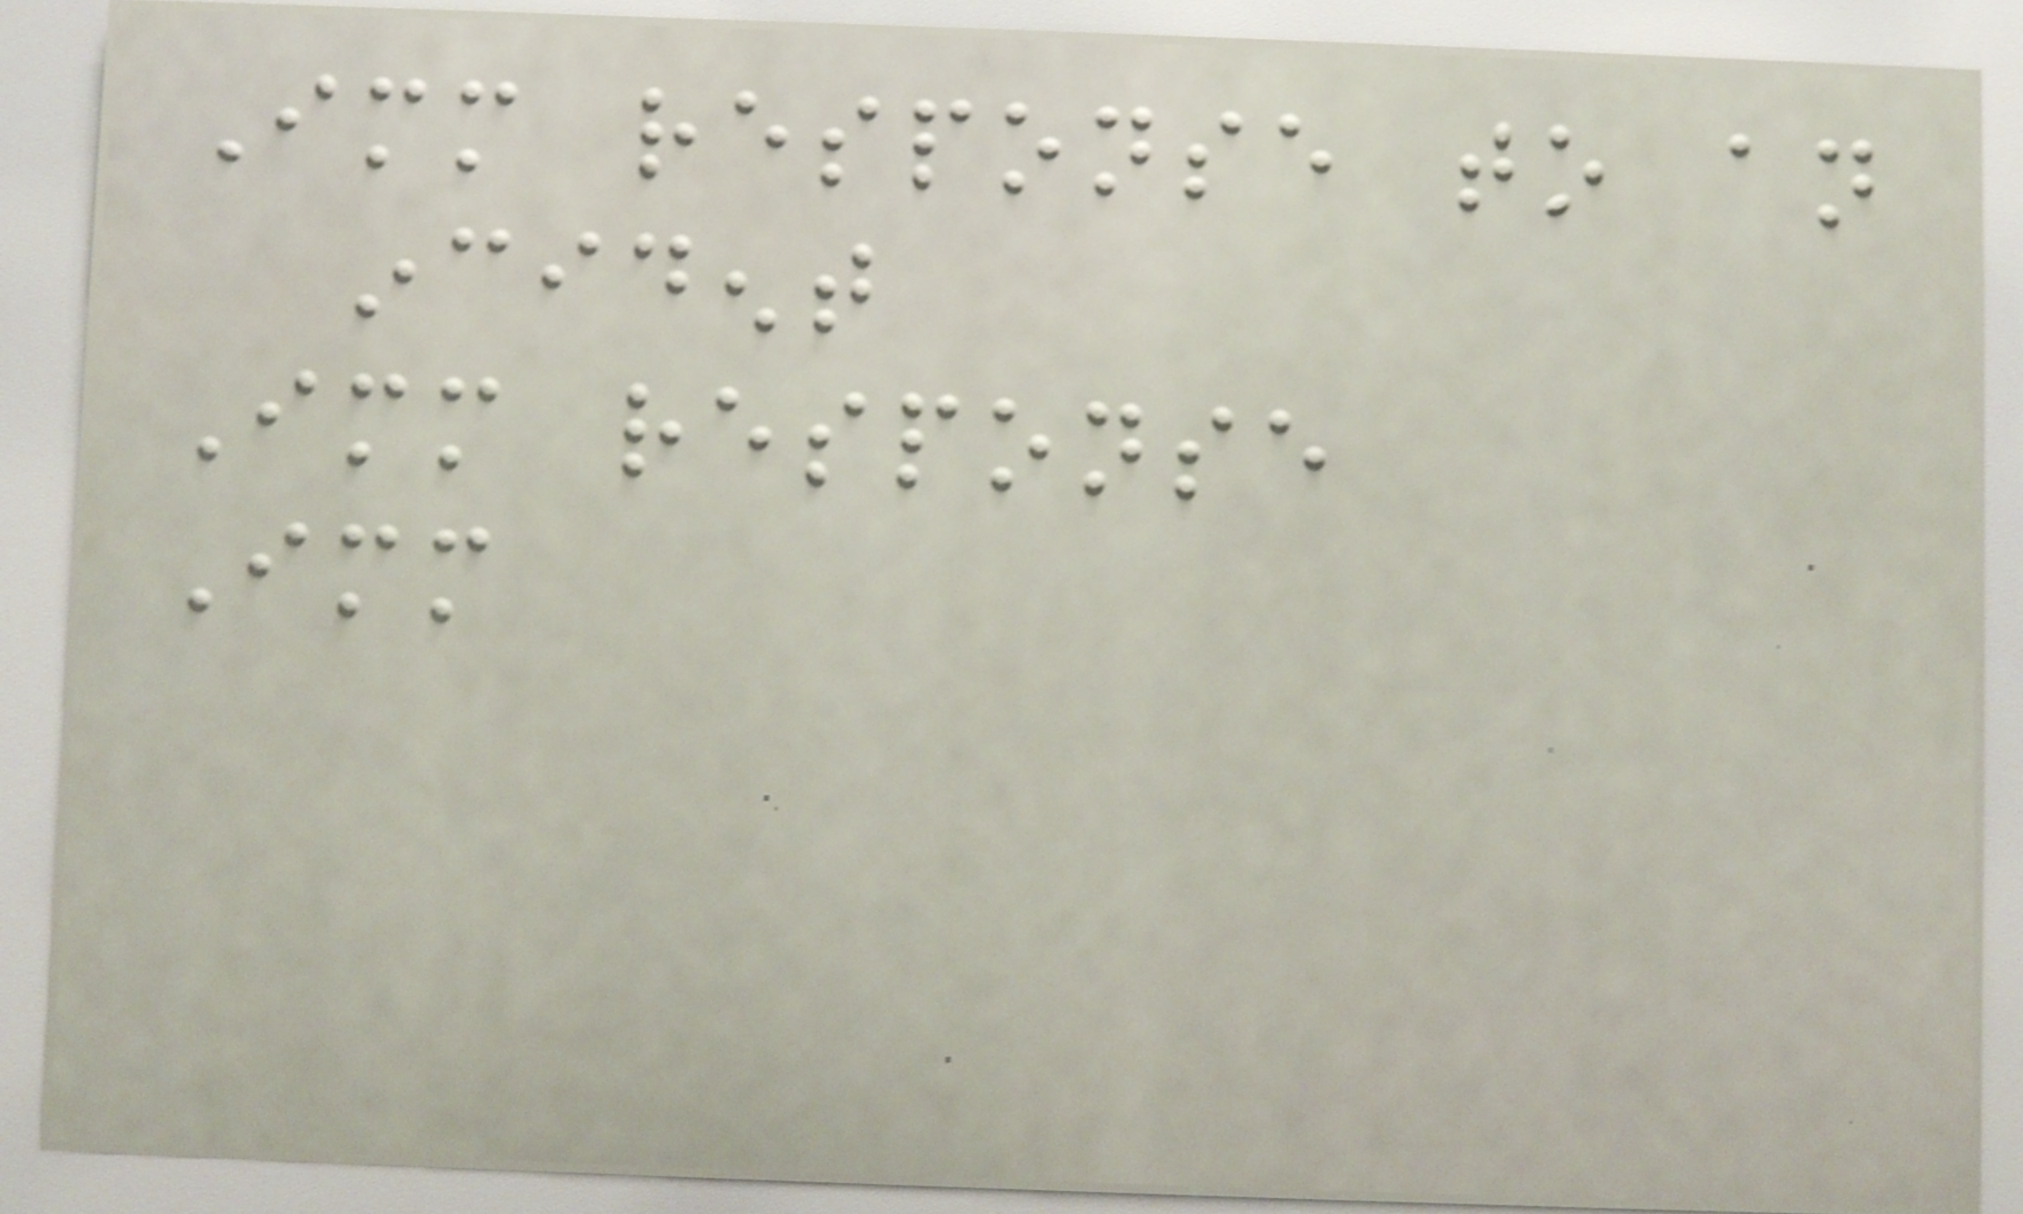Immediate response to an
incident
Immediate response
Immediate
